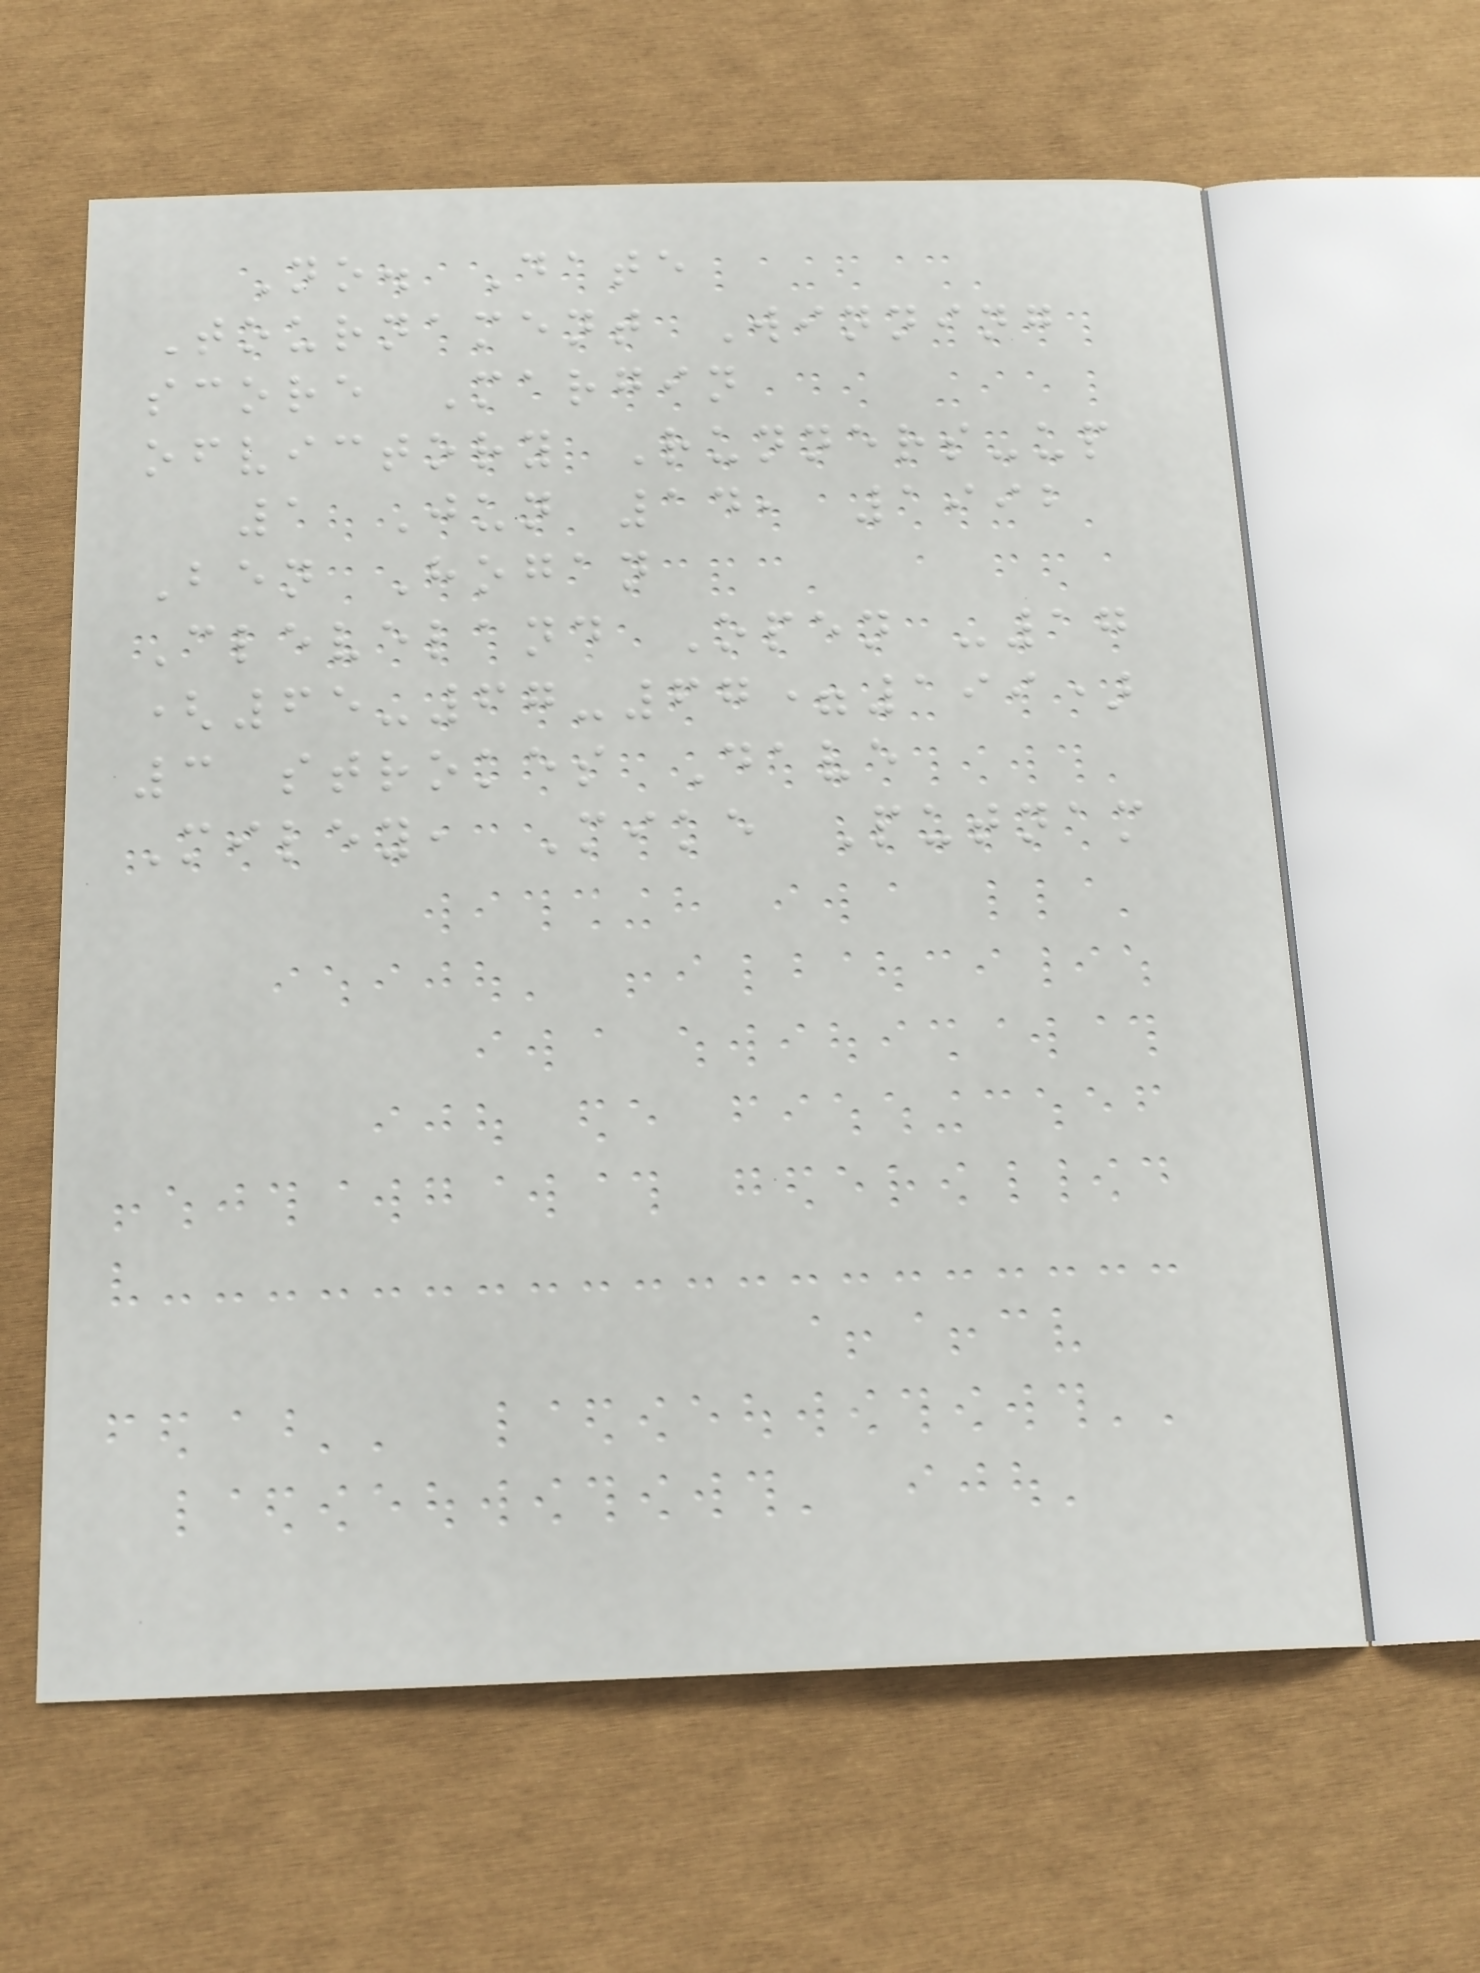No. Date
Tournament Winning
score Margin
ofvictory Runners-up
1 Jun 14, 1992
Ben Hogan
Cleveland Open -17
(65-67-67=199)
3 strokes Dave
Miley, Mike Putnam
